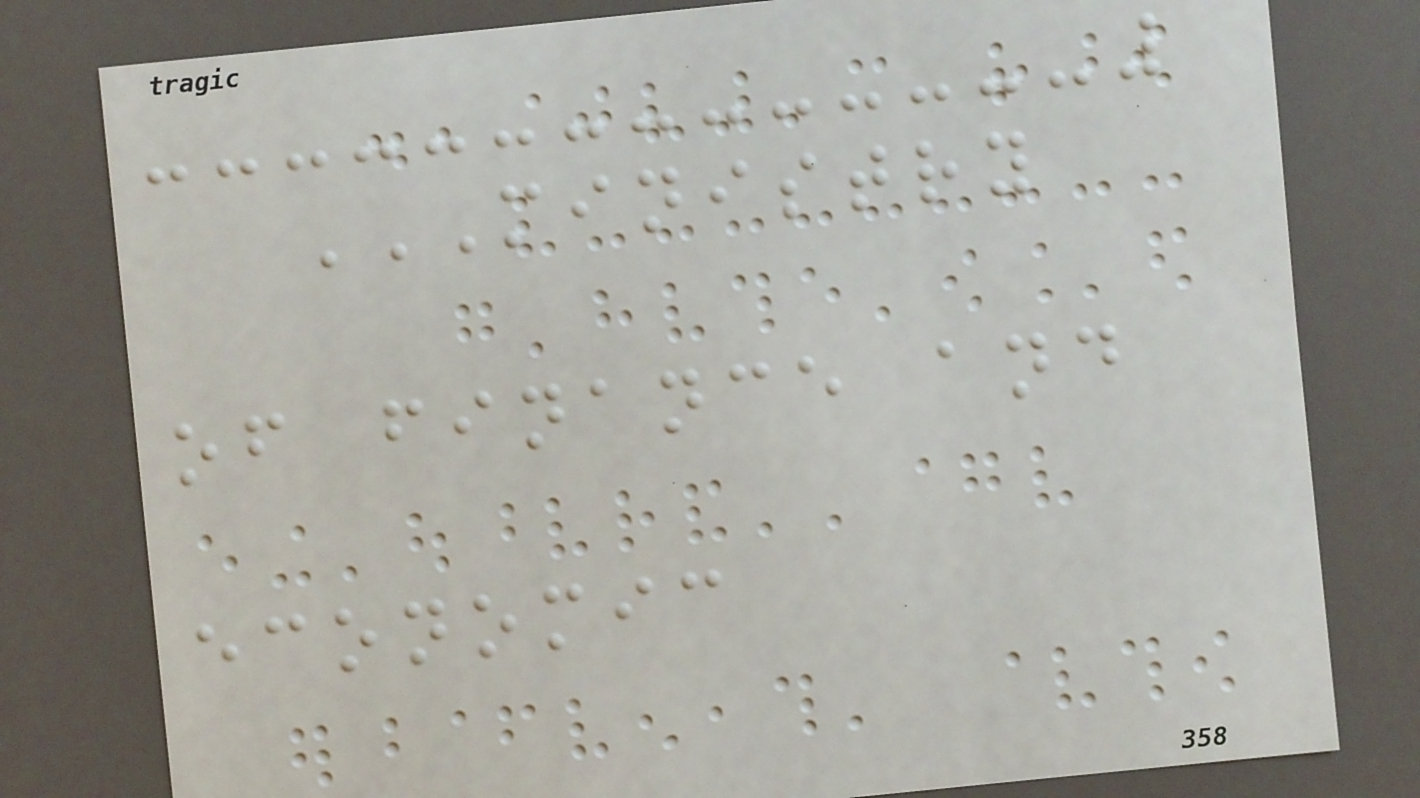MINISTRY
OF FINANCE AND
ECONOMIC
